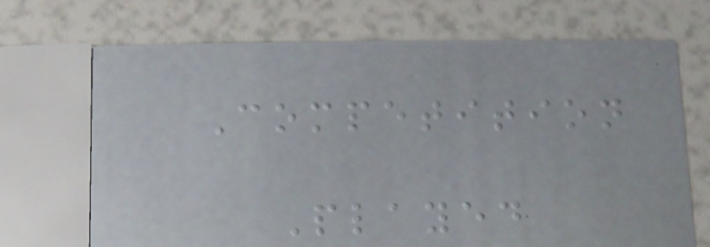Competition
Played
